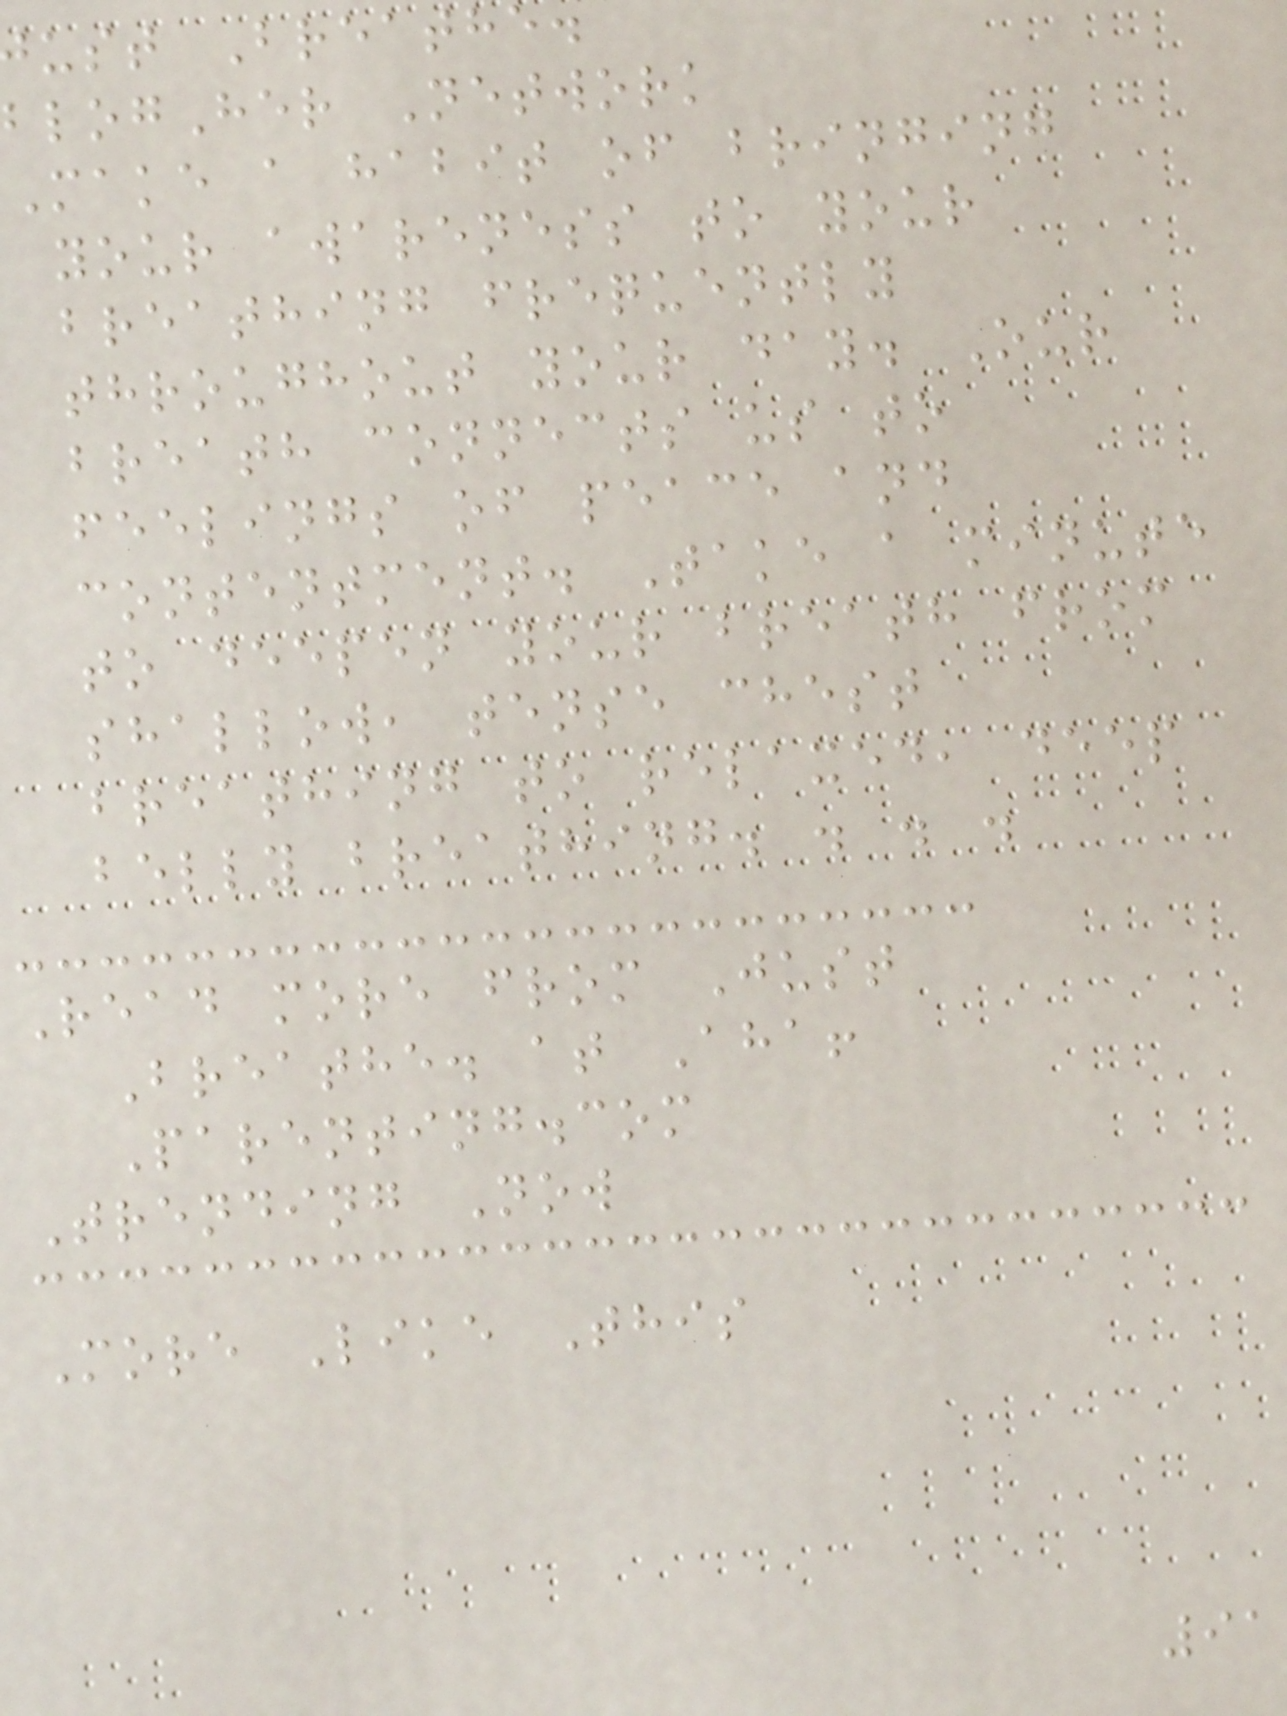ust Breathe
logHer Network
Make a habit of bringing
your awareness to your
breathing frequently
throughout your day. Our
breath connects us to
feelings of peace and
contentment. Take a minute
to deepen your breath from
shallow, tense chest
breathing to relaxed, deep
belly breathing. . . .
Read more from Just
Breathe. at Aha!
Parenting.com
Trending Now
More Like This
91
